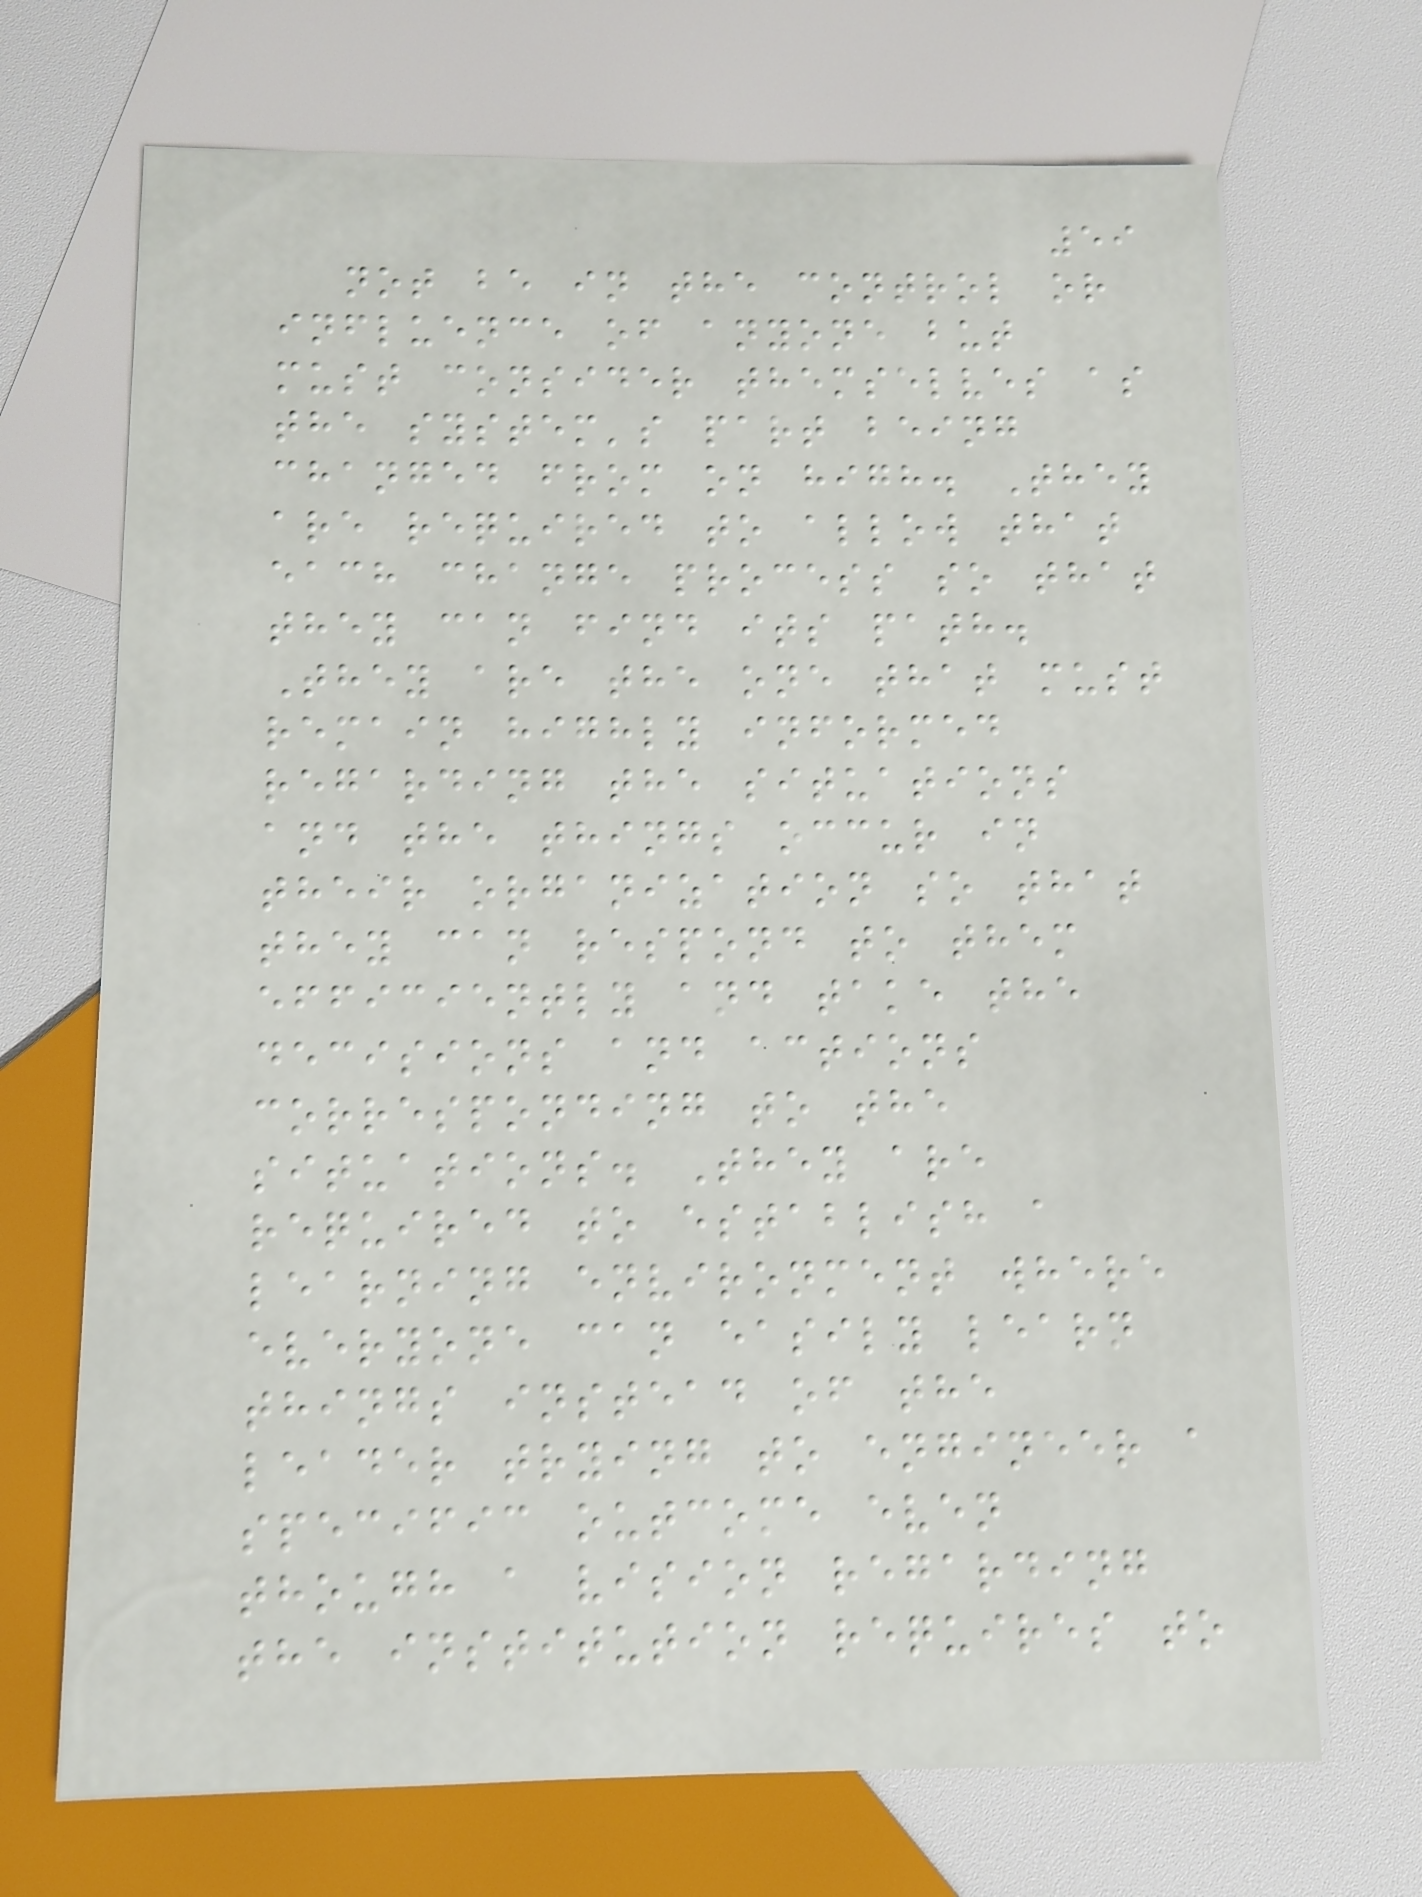59
not be in the control or
influence of anyone but
must consider themselves as
the system's part being
changed from on high. They
are required to allow that
each change process so that
they can find its path.
They are the one that must
remain highly informed
regarding the situations
and the things occur in
their organization so that
they can respond to them
efficiently and take the
decisions and actions
corresponding to the
situations. They are
required to establish a
learning environment where
everyone can easily learn
things instead of the
leader trying to engineer a
specific outcome even
though a vision regarding
the institution requires to
